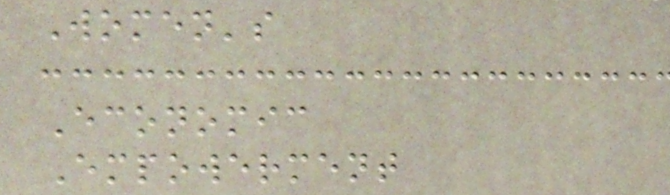Women's
Economic
Empowerment
